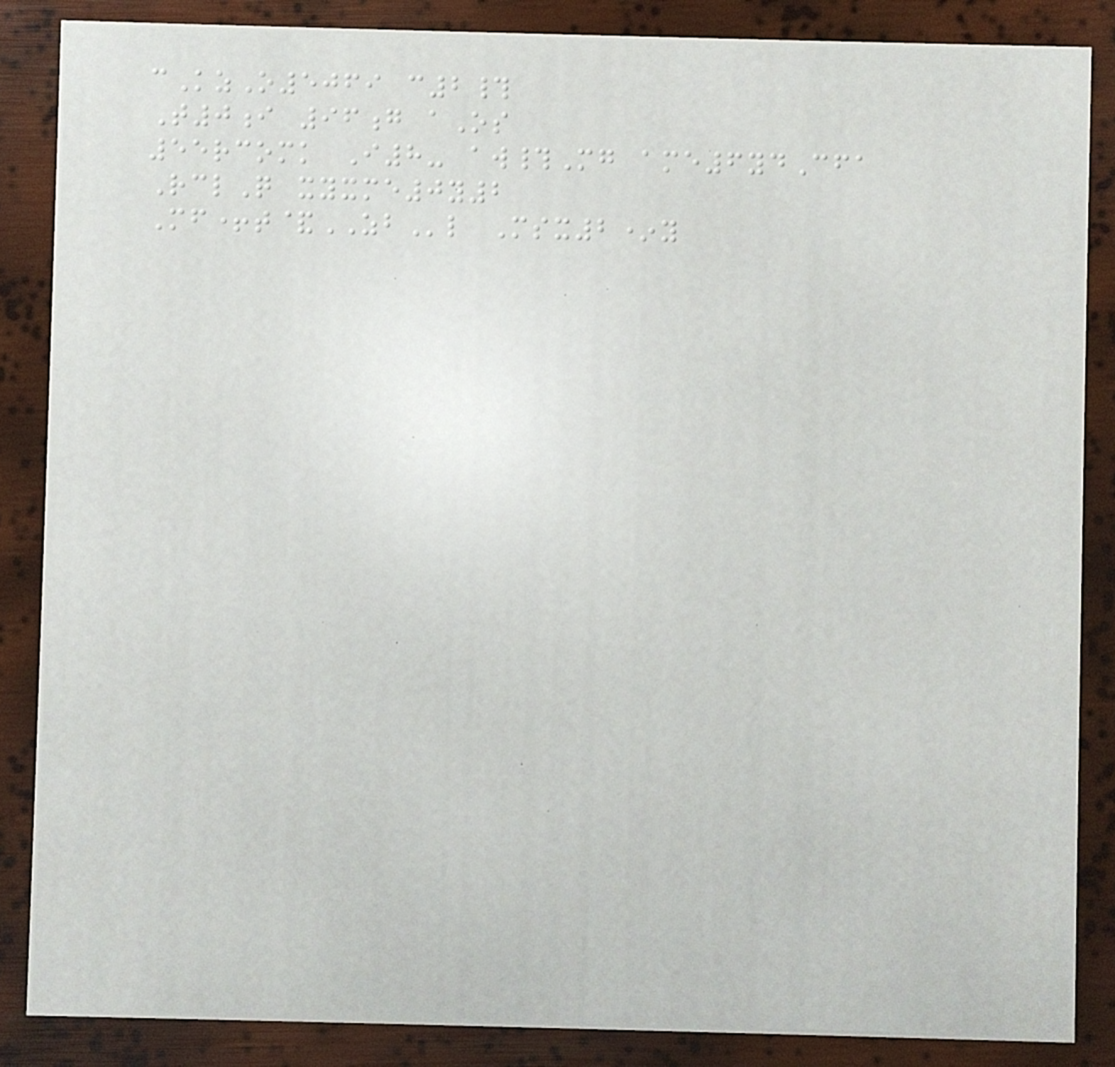cKzO5069 c2#
T0i 96g aOs
55rcomk I8- aw#Mg ame6ydCfa
RclQ xyxme0y2
Mf+t&ZBl Msx2*y
